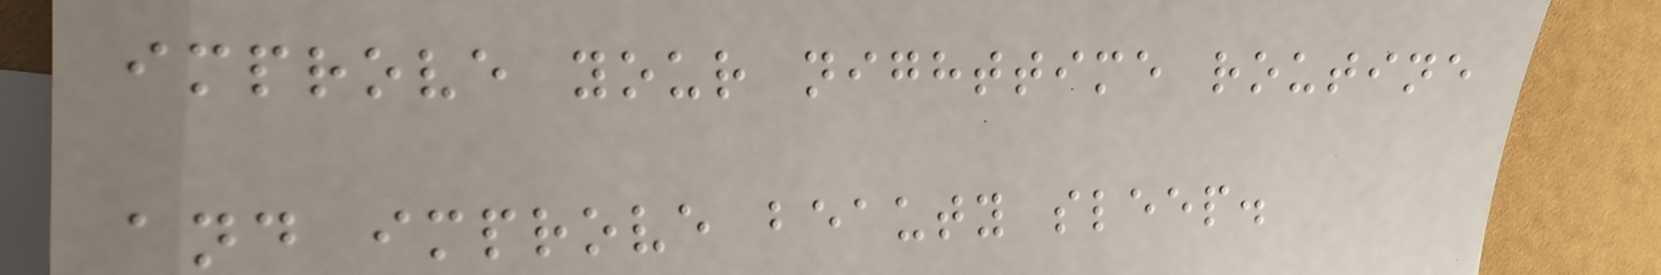improve your nighttime routine
and improve beauty sleep.
